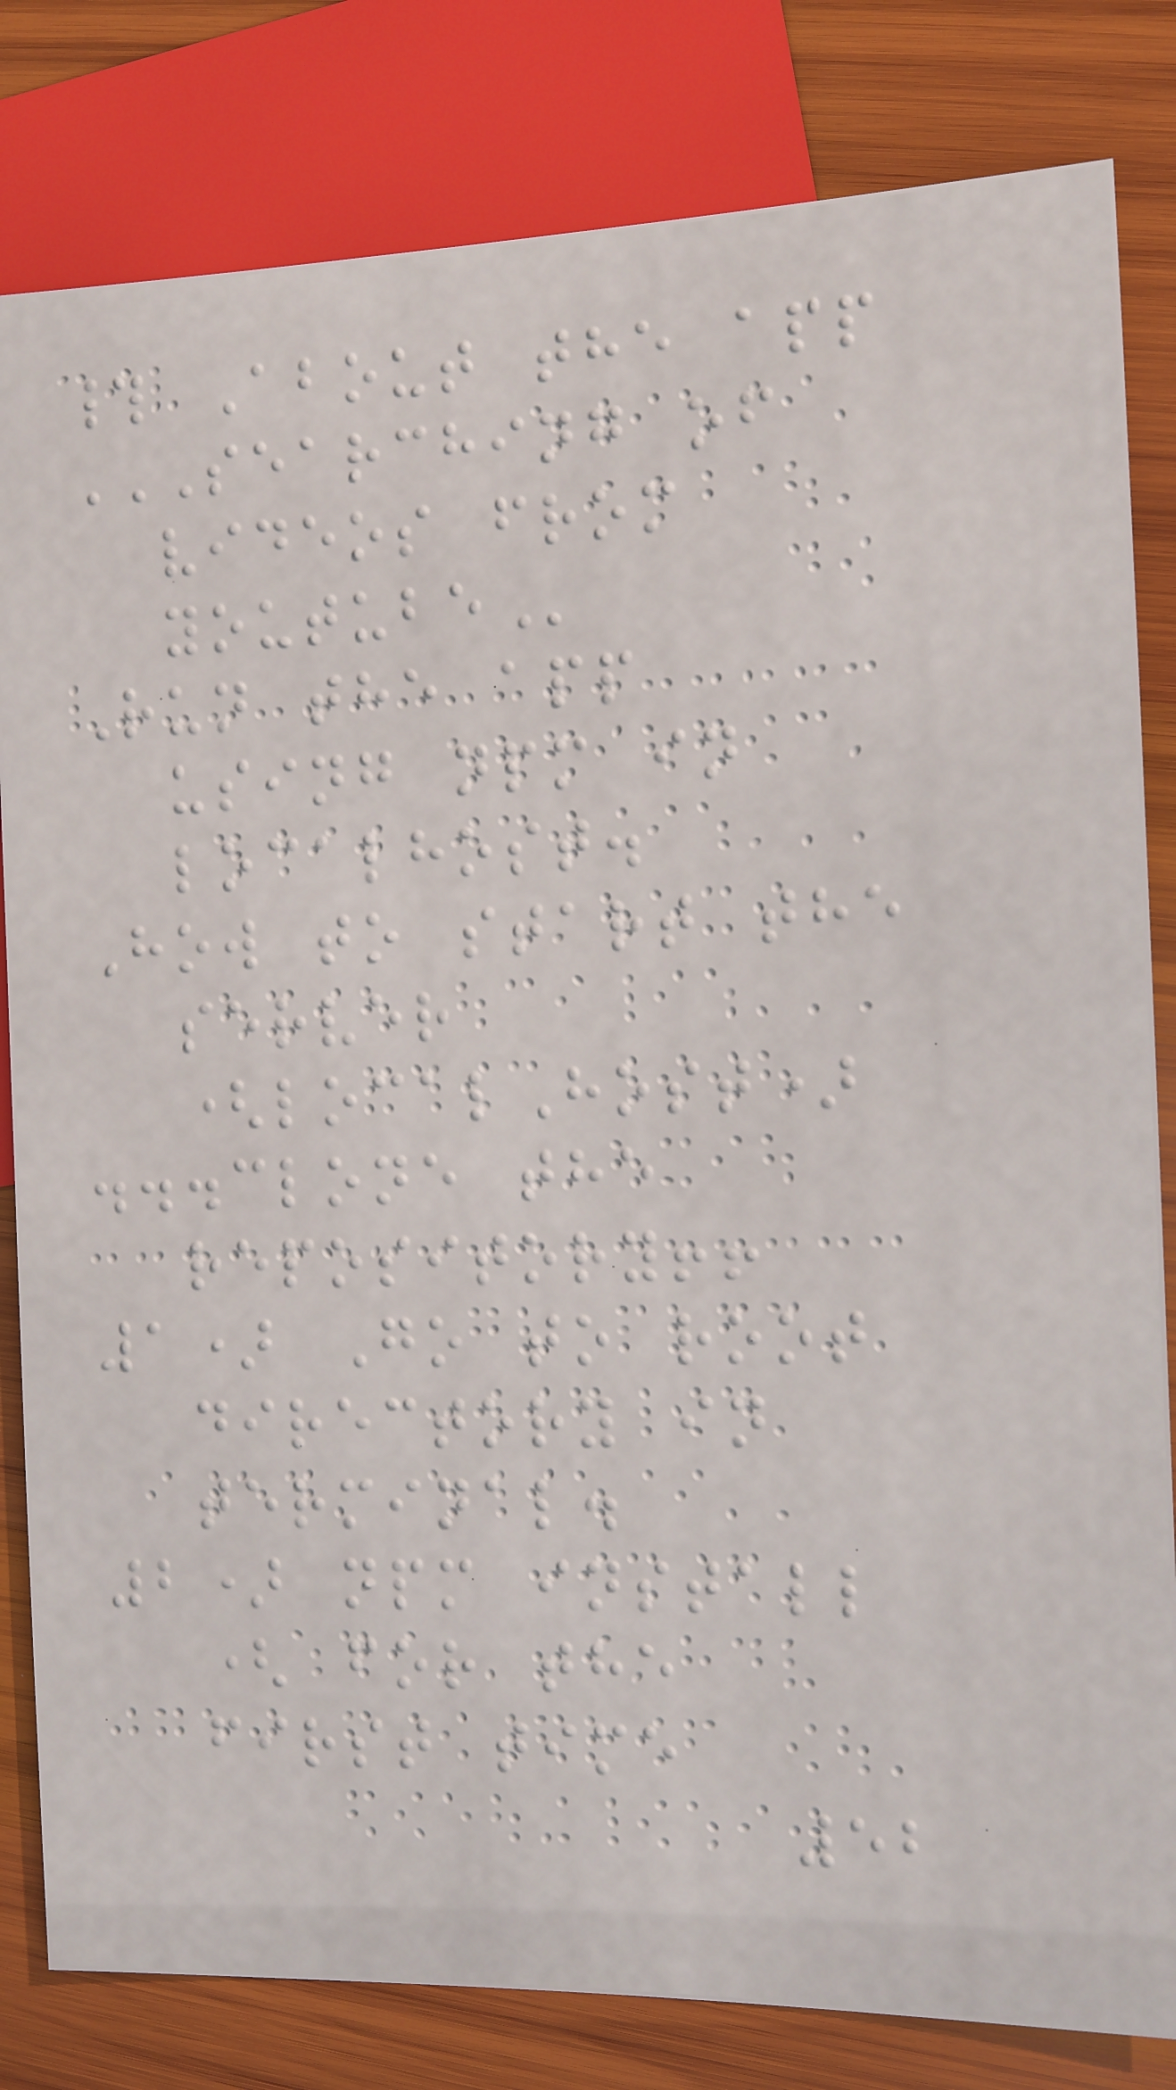# About the app
SEARCHING OF
VIDEOS FROM
YOUTUBE
Run the app
using npm in
localhost.
How to start the
server
(localHost)
...clone the
repository!!
1) Go to root
directory in
terminal.
2) npm install
( for the
first time
52
